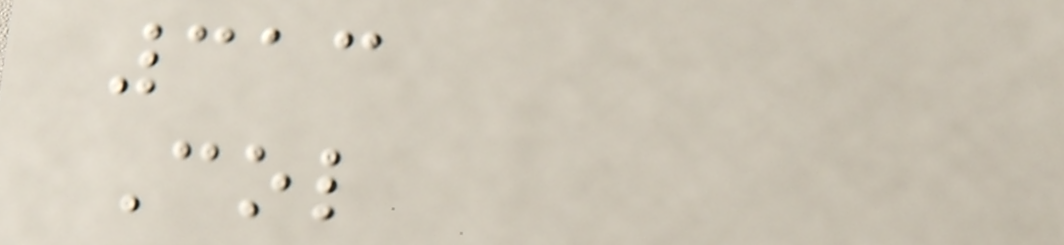313
Col
